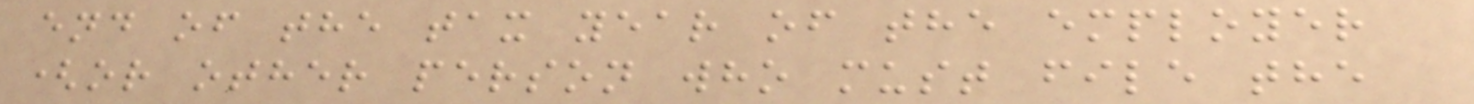end of the tax year of the employer
(or other person who must file the
